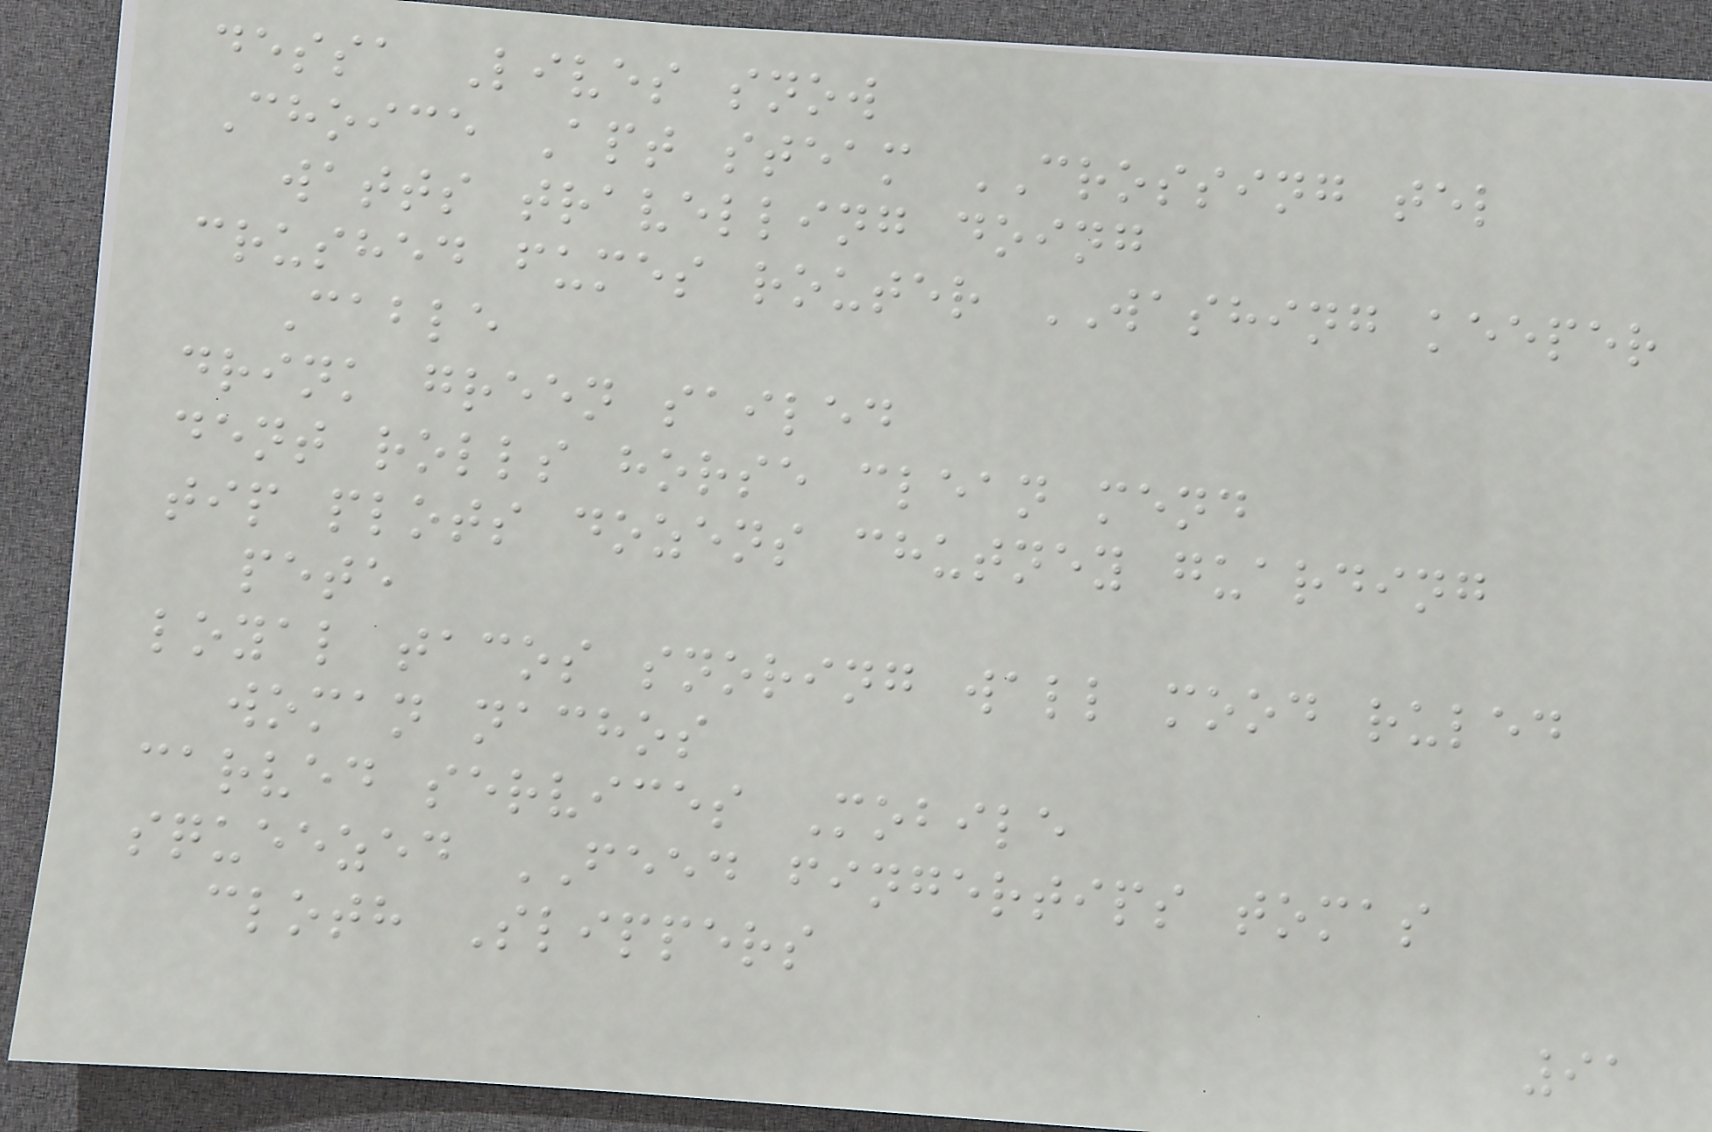dessa Lives snow
Choice Apt steam CROSSING tel
watts travelling doing
crushed fumes router WASHING keeper
Cable
drink green sailed
dent rolls horse clean mend
tip plots dozens chutney guarding
pete
loyal tacos snoring wall mood ruled
woman nachos
carved services Mobile
squeezed FEED fingertips tomas
cloth Slippers
91
